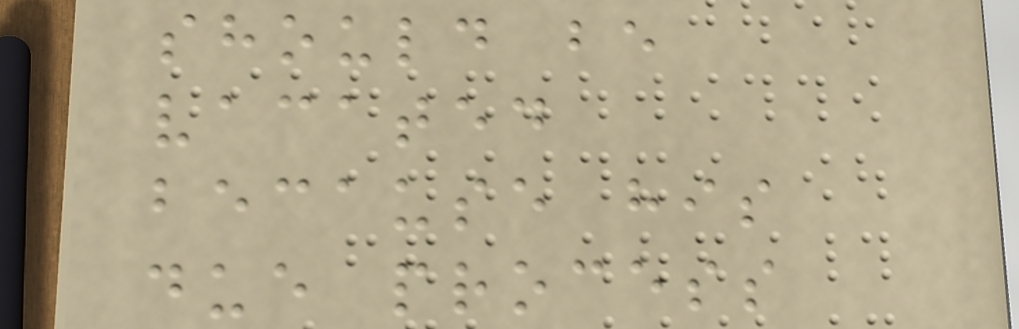should be
vacated
because his
due process
